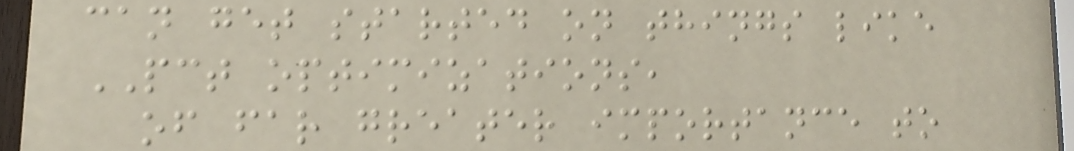can get started on things like
PCT optimizations,
of far greater importance to
